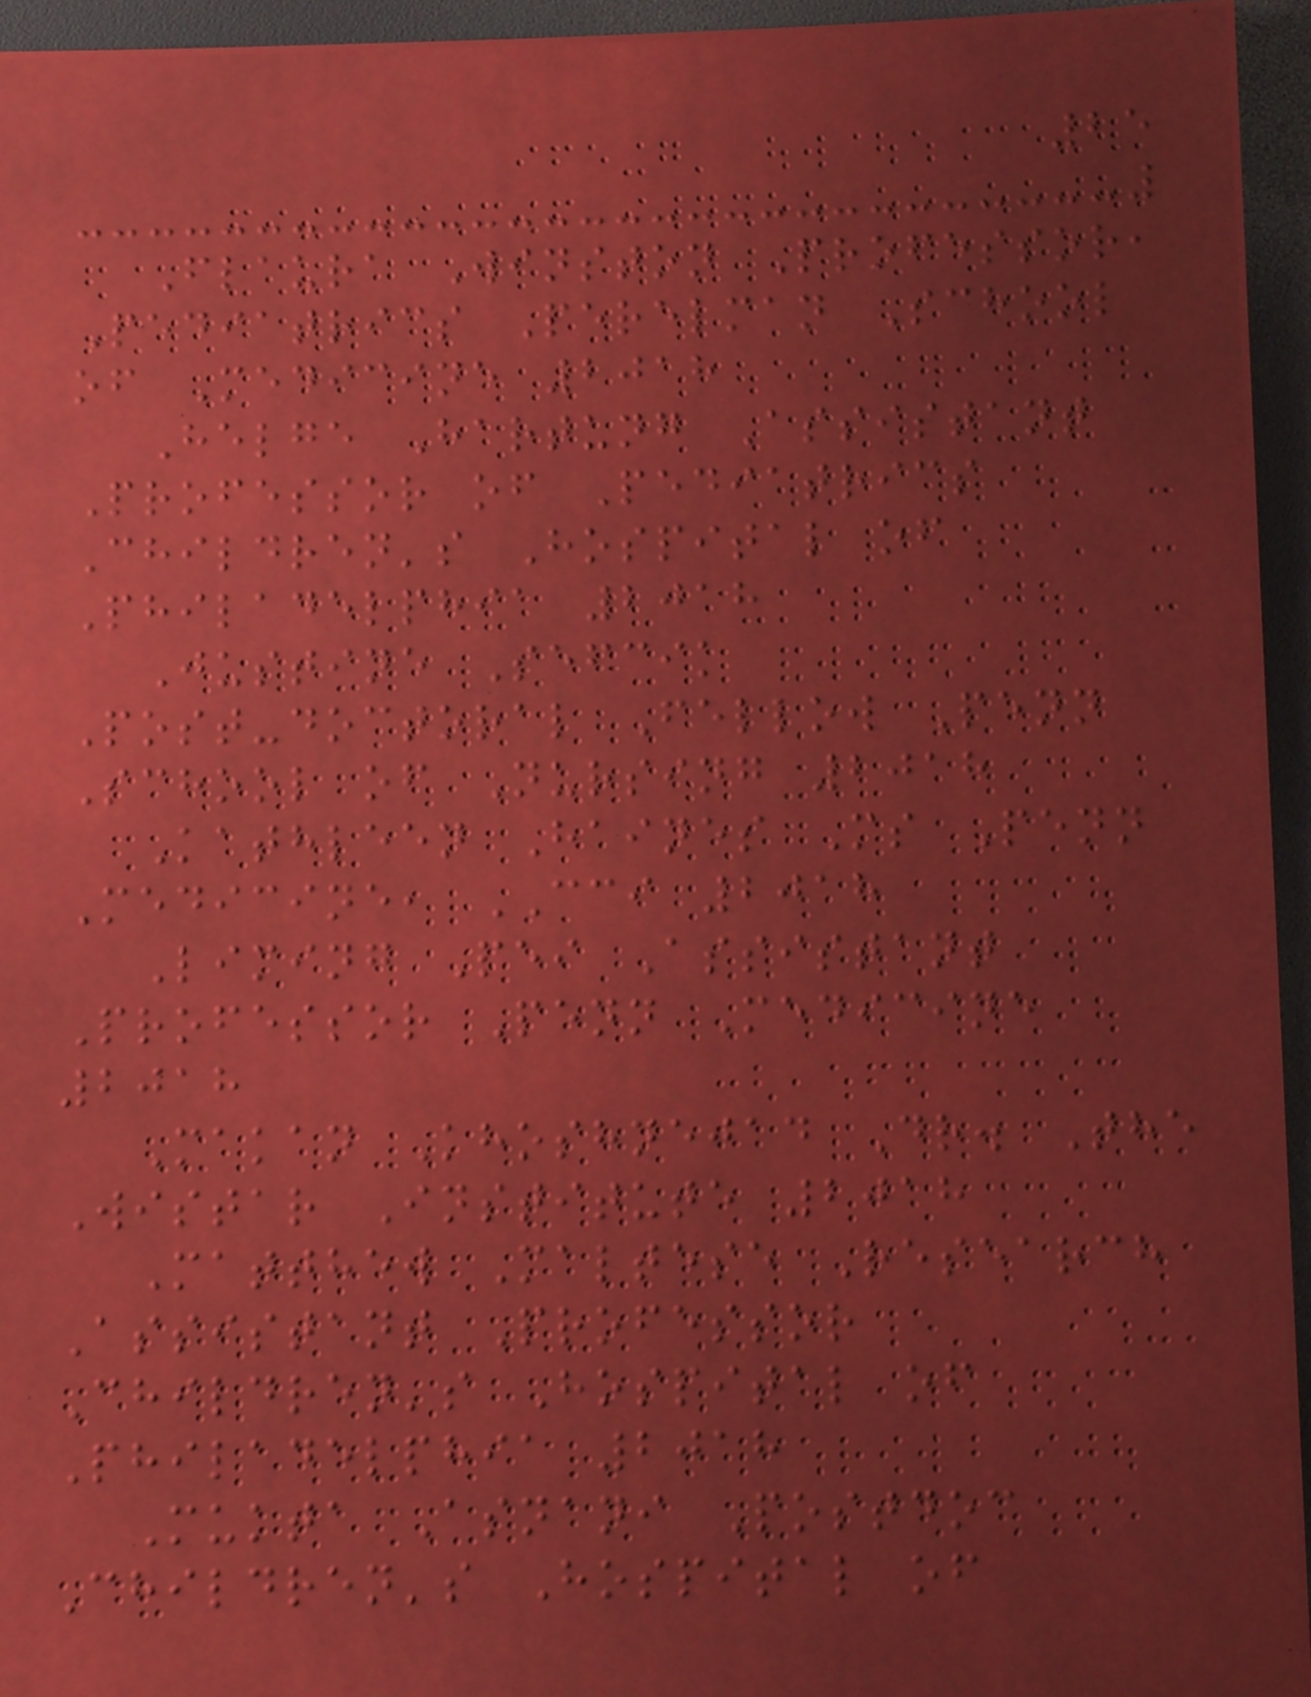25
Flaura Winston Professor,
Pediatrics Perelman School
of Medicine 2018
Helge Hartung Assistant
Professor of Pediatrics
Children's Hospital of
Philadelphia 2018
Justine Sefcik
Post-doctoral Fellow Penn
School of Nursing 2018
Kathleen Haines Ms Penn
Medicine, CCI 2018
Liming Pei Assistant
Professor Penn Medicine
2018
Makan Khoshnejad Dr. The
Wistar Institute 2018
Matthew Maltese Research
Assistant Professor
Children's Hospital of
Philadelphia 2018
Mukta Asnani Postdoc
Children's Hospital of
